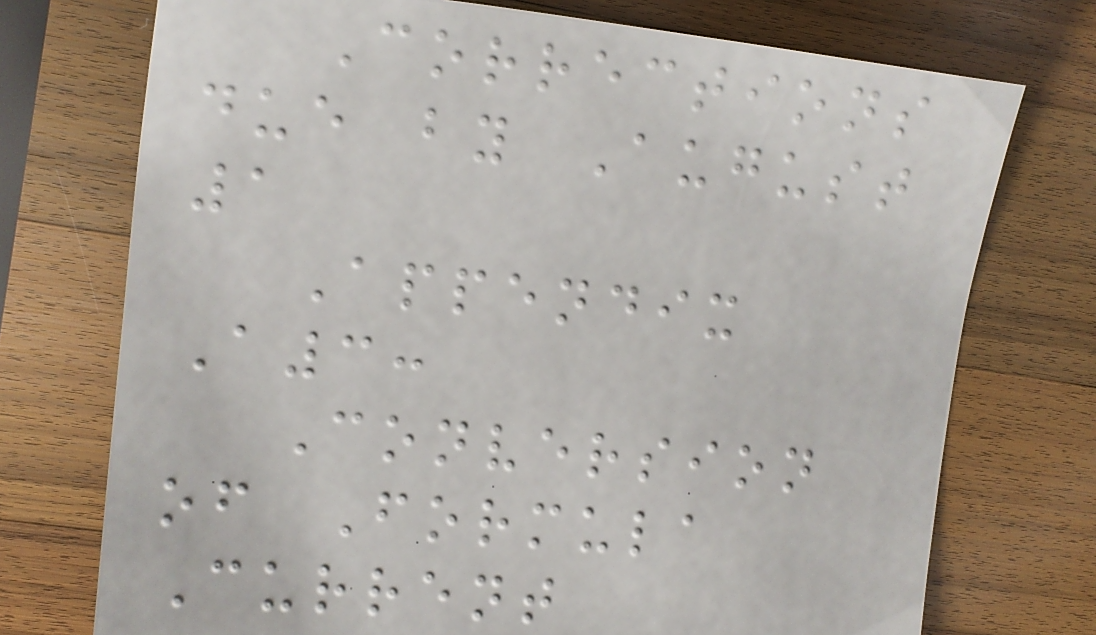Corrections
due by August
1
Appendix
A3:
Conversion
of Formula
Current
